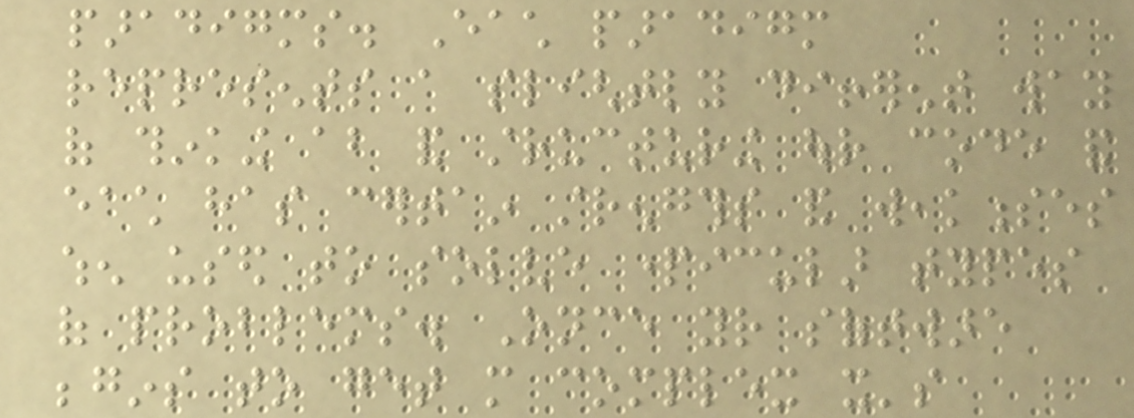paradigms. Each paradigm
represents a slightly different way
of thinking about and structuring our code and
each has certain strengths and weaknesses
when used to solve particular types
of problems. Once your software
begins to get more complex it's
